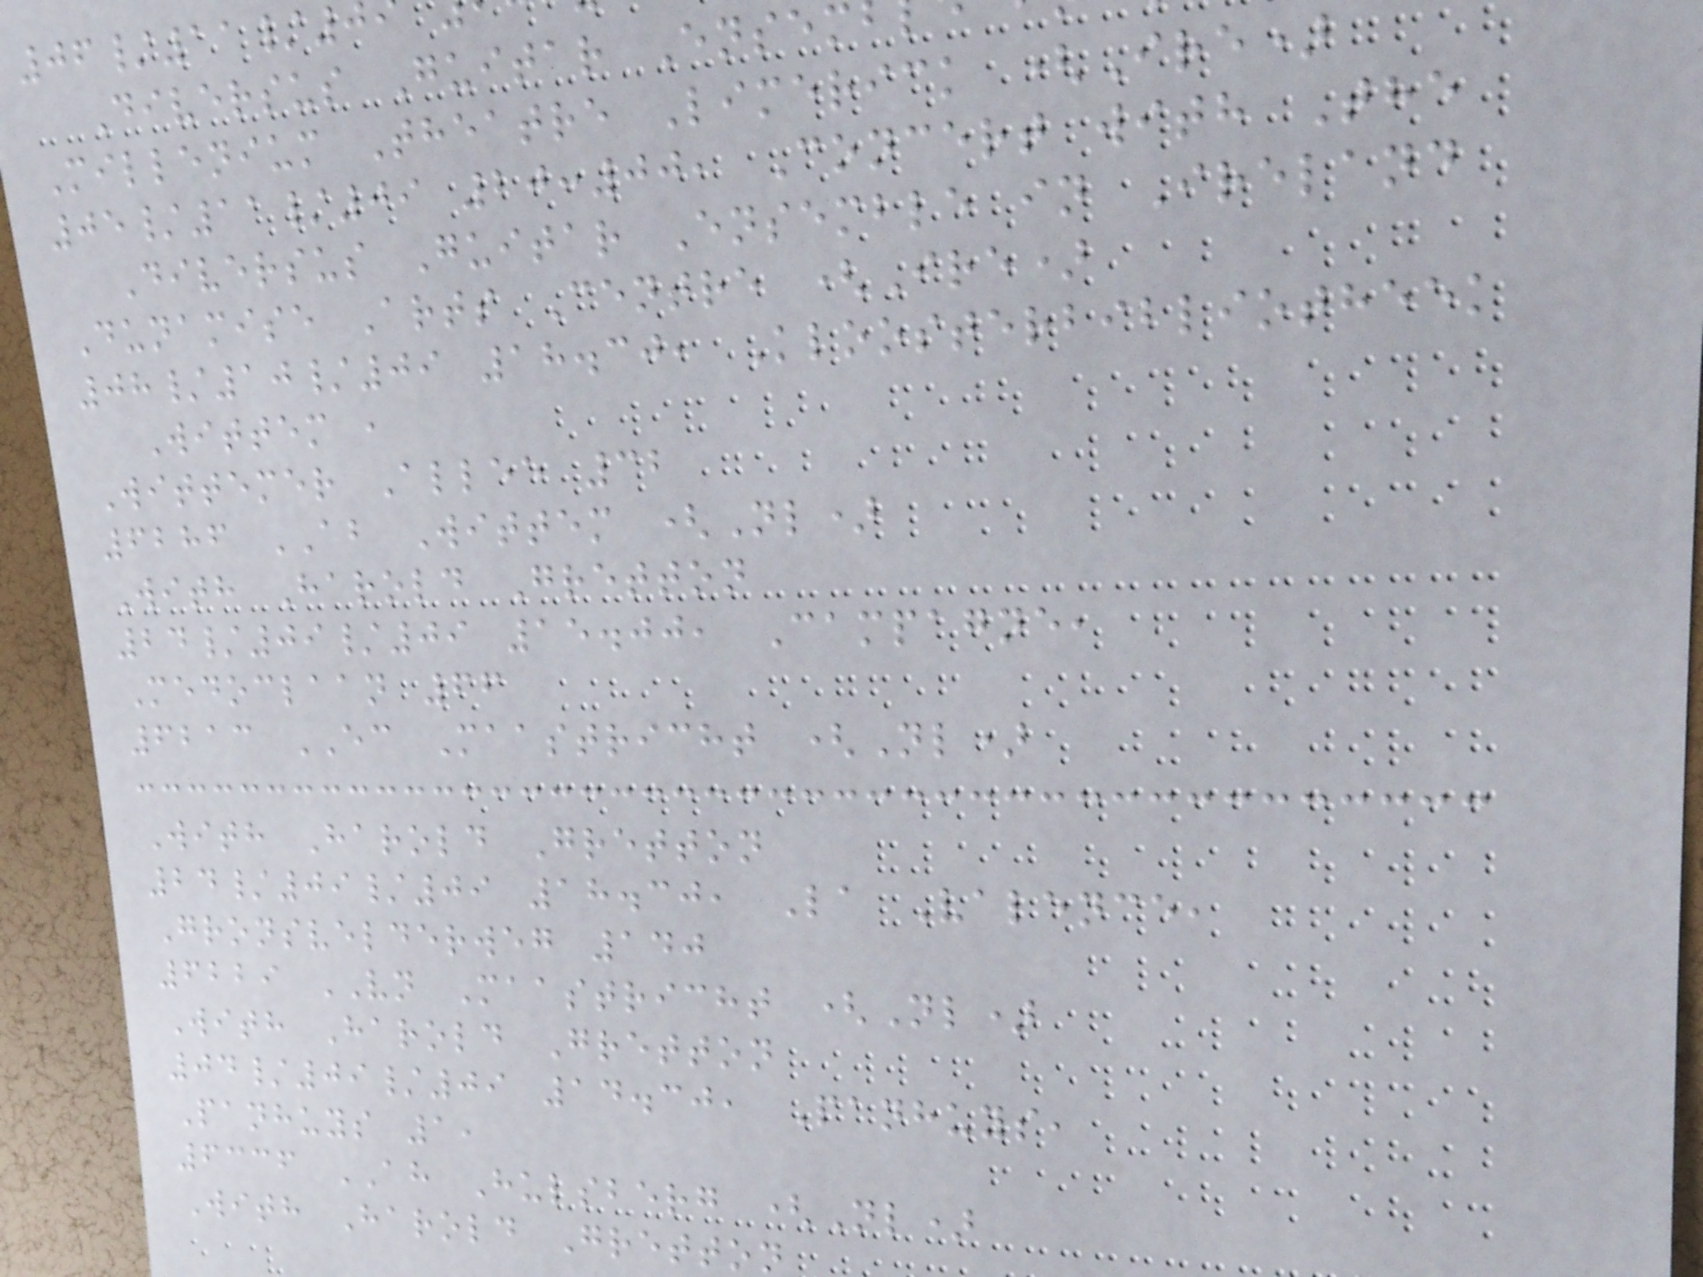06/11/0
Diversus Guitar Ensem
Millenium Theatre Limerick (Ire)
05/11/09 20:00, Concert with The
Diversus Guitar Ensemble in Ireland
Dunamise Arts Centre (Ire)
08/10/09 18.30, Kloosterbibliotheek
Wittem ,
Wittemer Allee 32
6286 AB Wittem (Nl)
With Harold Gretton
24/09/09 15.00, Campagne,
Medoclaan 66
6213 EC Maastricht (Nl)
With Harold Gretton
24/09/09 18.30, La Valence,
Gronsvelderweg 140
6229 VN Maastricht (Nl)
With Harold Gretton
04/09/09 14.30, Panhuys,
Panhuys 1,
6336 AH Hulsberg (Nl)
With Harold Gretton
